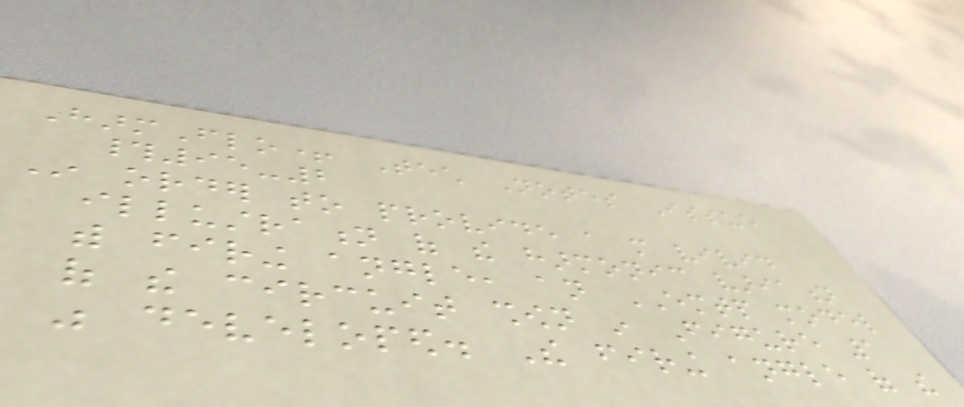HarmFlo+ Tech Notes Issue
#95-2
In order to provide a more vivid
illustration of the harmonic variation
with firing angle, an EMTP model
of the circuit shown in Figure 1
was developed. The firing angle of the
